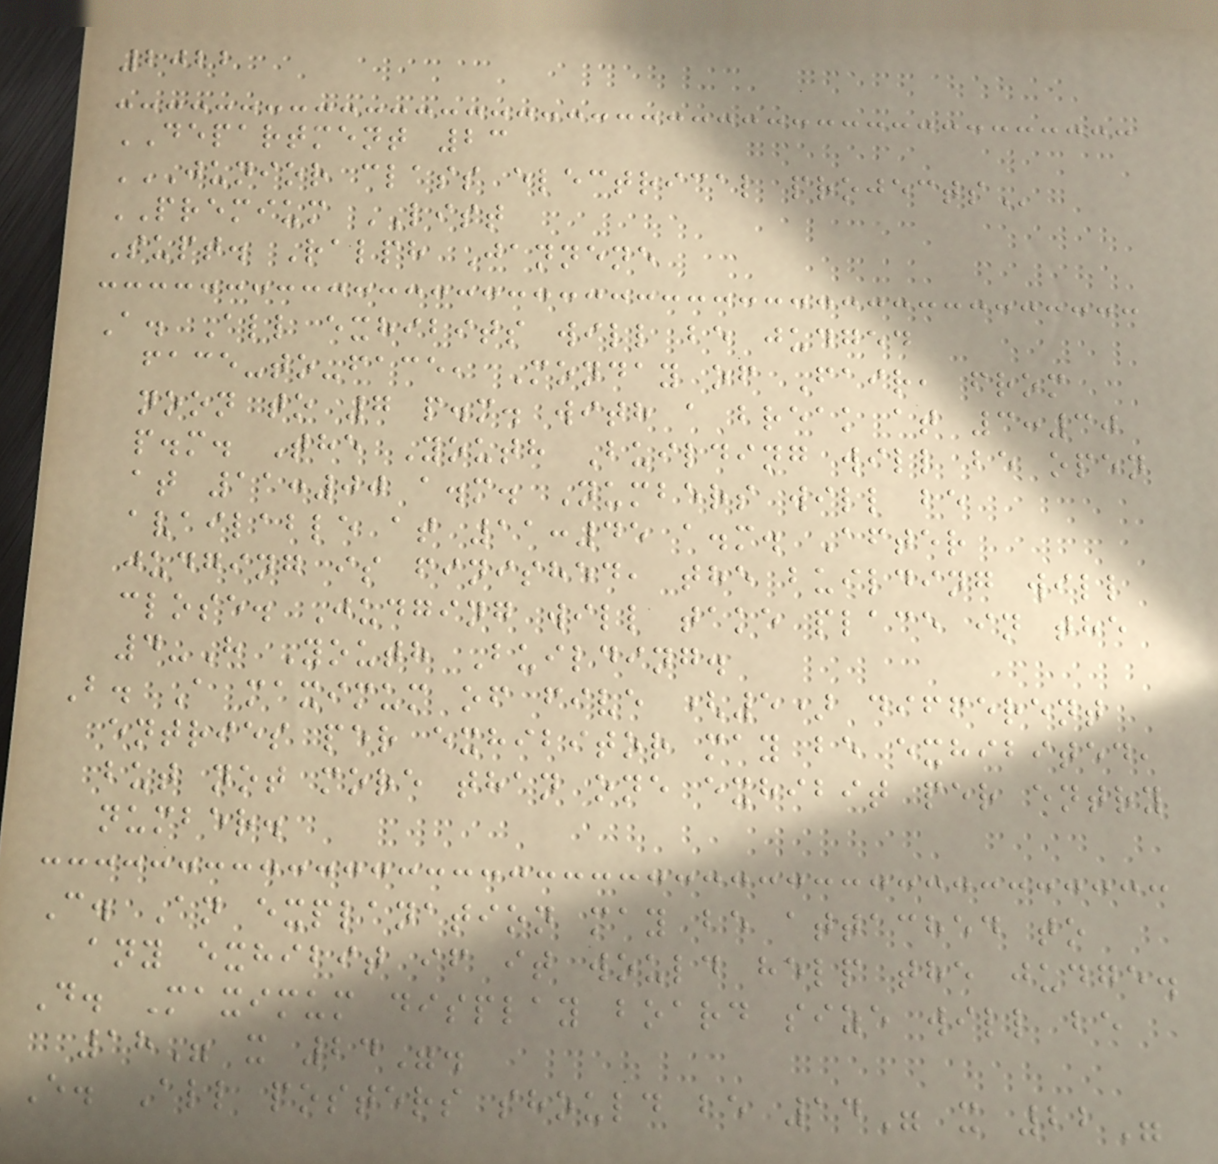2022
DEPARTMENT 23
JUNIOR CLASS ELECTRICAL PROJECTS
PREMIUM LIST
Supt. Ralph Jannene
A. All exhibits will be judged
face-to-face, Monday of Fair, from
noon to 7 p.m. with a break at 3:30
p.m. The Youth Building will be open
at 11:00 a.m. Numbers will be
available at 11:45 a.m. After
judging is finished, the building will
close. Judging will take place in the
4-H Youth Building.
B. A maximum of five (5) different
entries per exhibitor may be exhibited,
but not more than one exhibit per entry
number.
C. An explanation may be attached to
any exhibit if it would help the judge.
D. Maximum display board size will be
18" x 24".
E. All posters should be 14" x 22"
